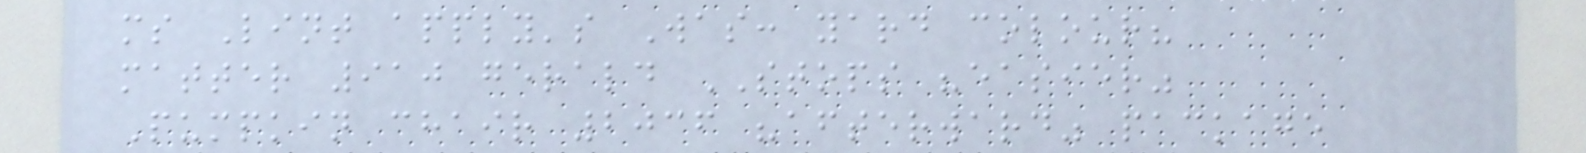ms Lint apply's Was: yard colour?
matter 910 gerald STOPS "easier"
Pumpkin chair 2036 "afterward" package
